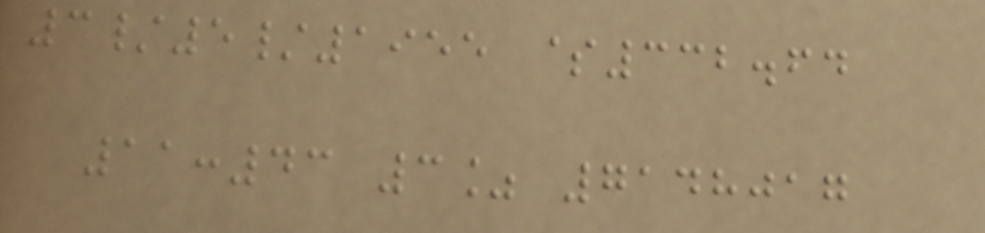3/5/1955 $332.64
11:43 3% 7148017
